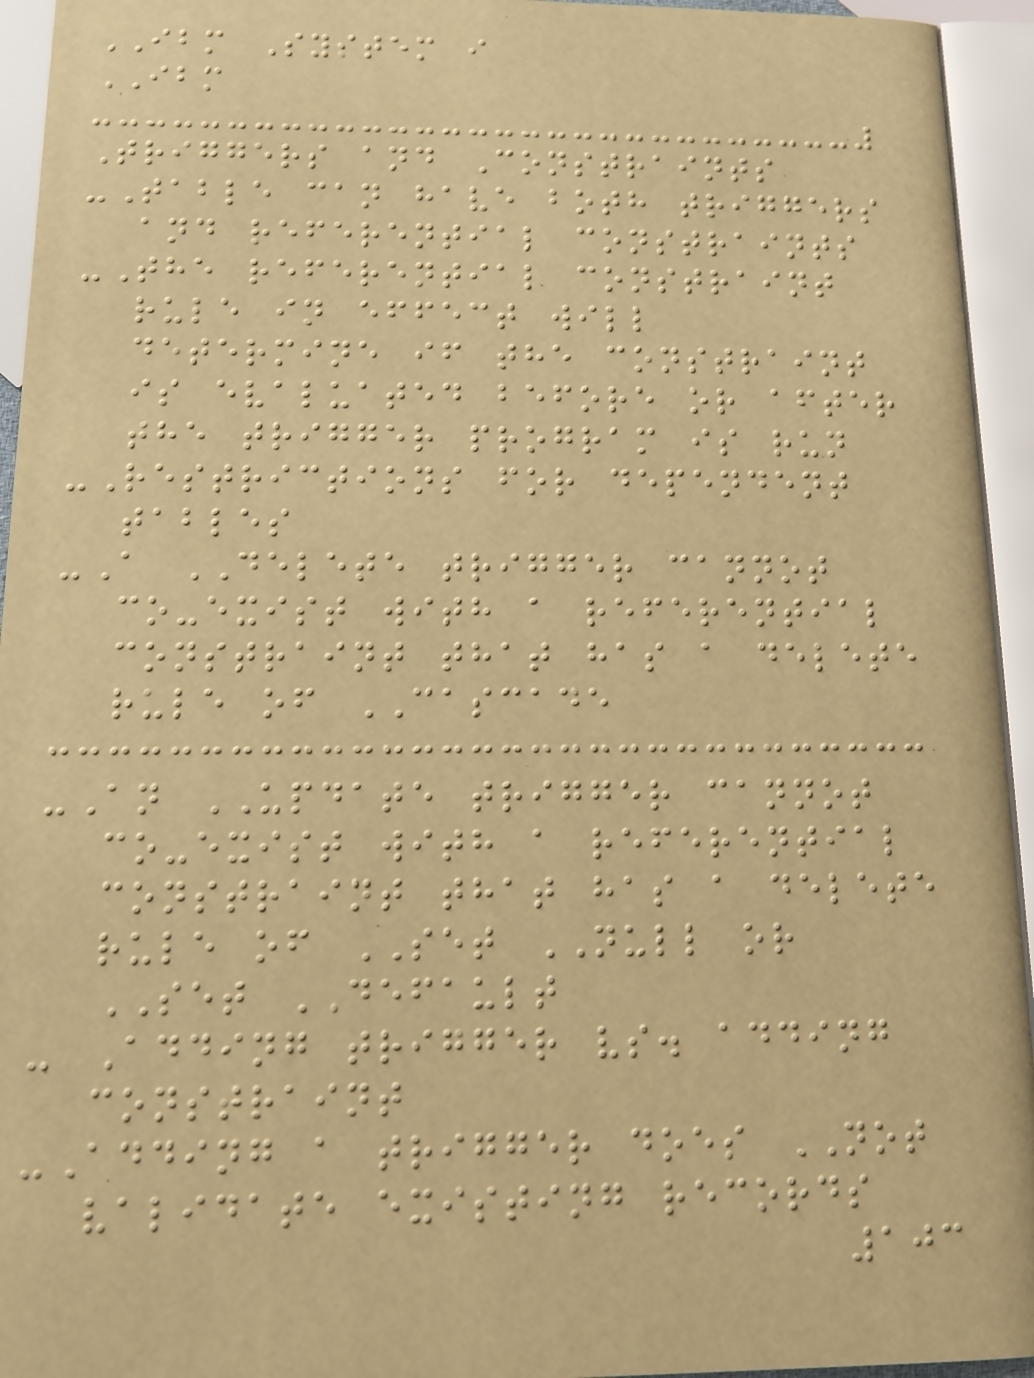IBM System i
IBM
Triggers and Constraints
-Table can have both triggers
and referential constraints
-The referential constraint
rule in effect will
determine if the constraint
is evaluated before or after
the trigger program is run
-Restrictions for dependent
tables
-A DELETE trigger cannot
co-exist with a referential
constraint that has a delete
rule of CASCADE
-An UPDATE trigger cannot
co-exist with a referential
constraint that has a delete
rule of SET NULL or
SET DEFAULT
- Adding trigger vs. adding
constraint
-Adding a trigger does NOT
validate existing records
103
